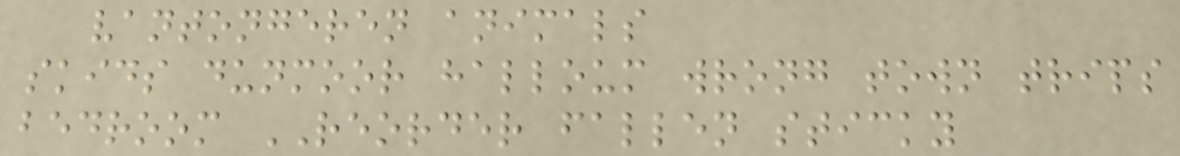vantongeren animals
skids dunmoor halloum wrong town trips
bedroom REORDER fallen sticky
